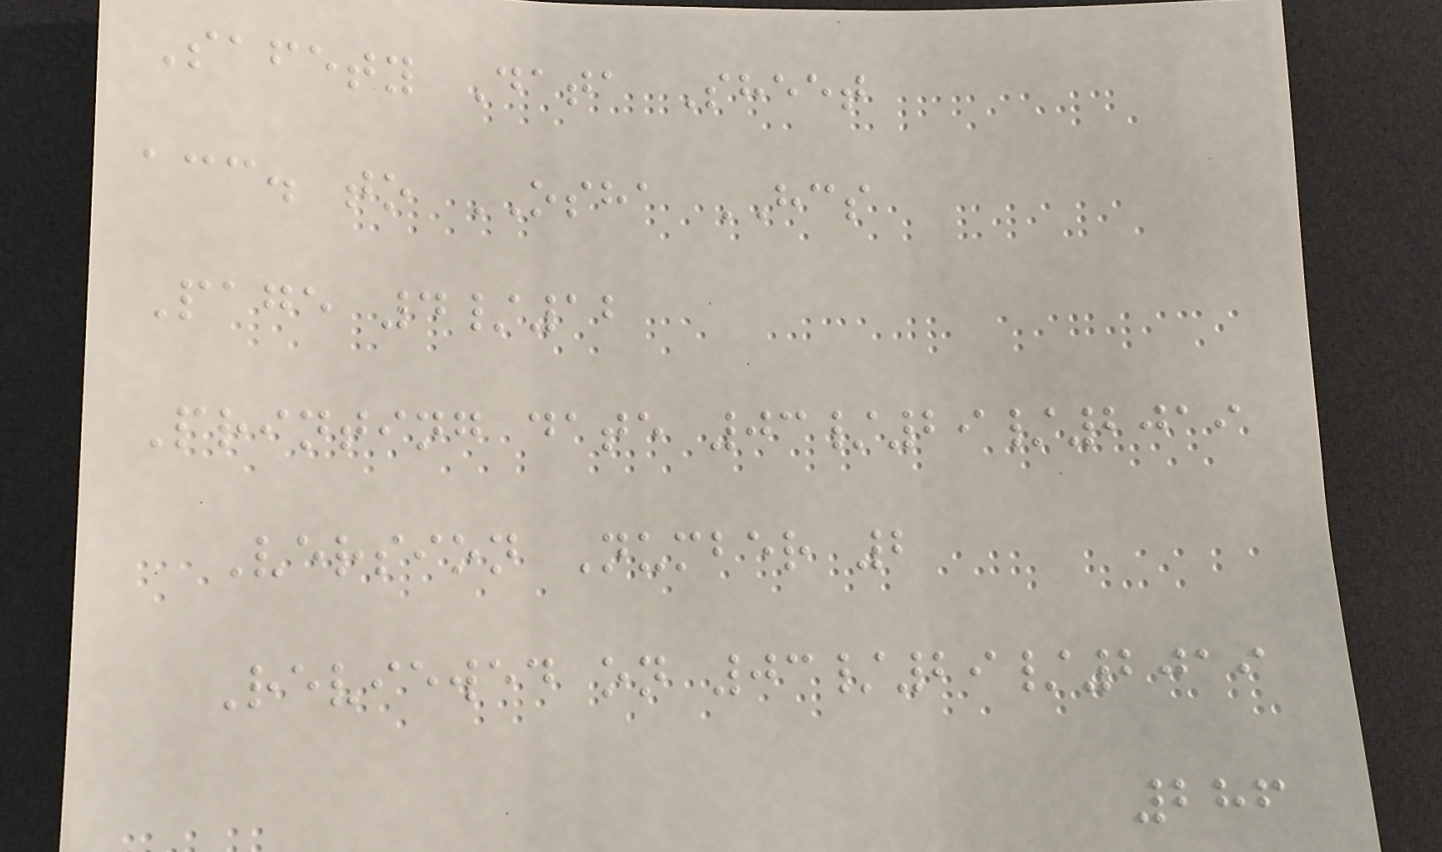Safety Data Sheet
acc. to OSHA HCS
Page 4/12
Printing date 03/29/2019
Version Number 2
Reviewed on 03/29/2019
286
